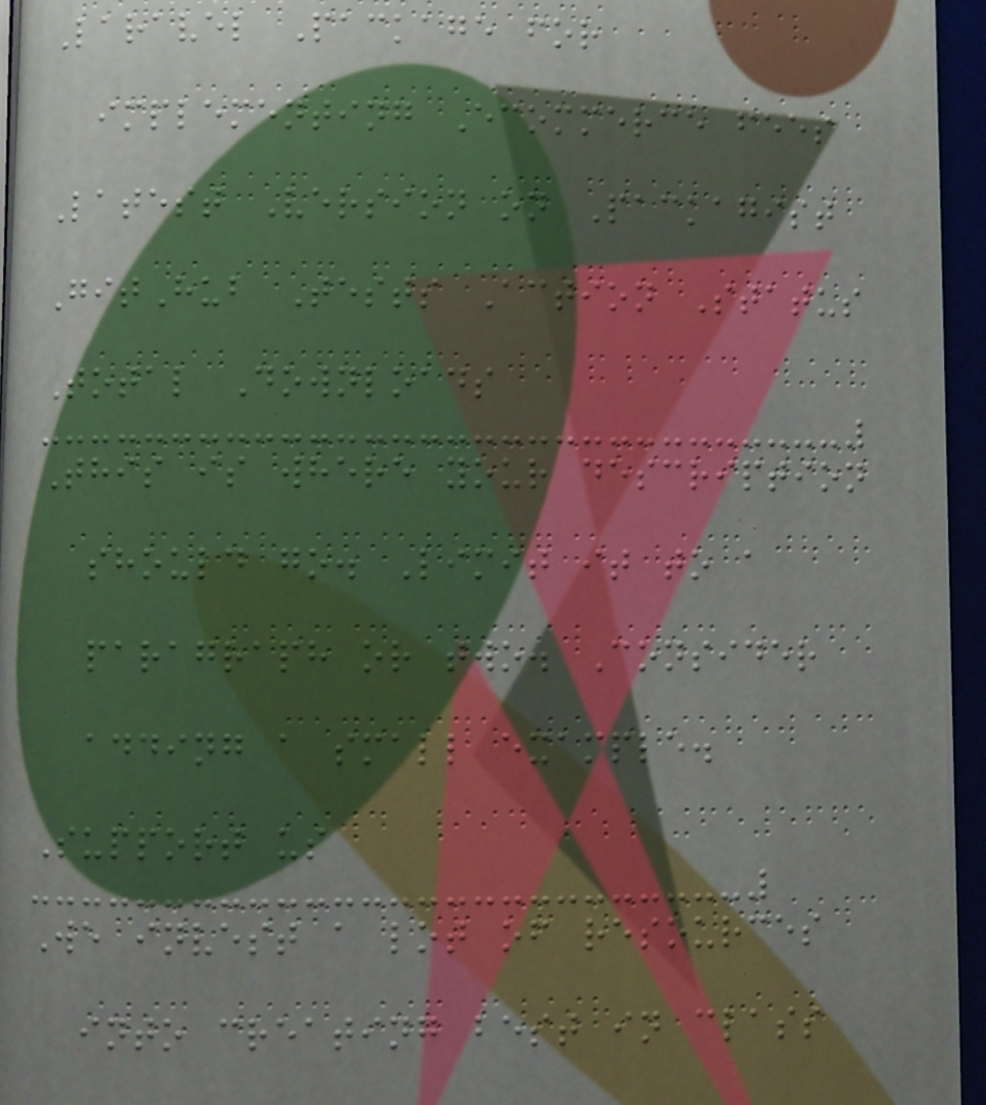Laravel Package for
implementing Ecommerce fees
Latest Version on Packagist
GitHub Tests Action Status
Total Downloads
This is where your description
should go. Limit it to a
paragraph or two. Consider
adding a small example.
Support us
We invest a lot of resources
into creating best in class
